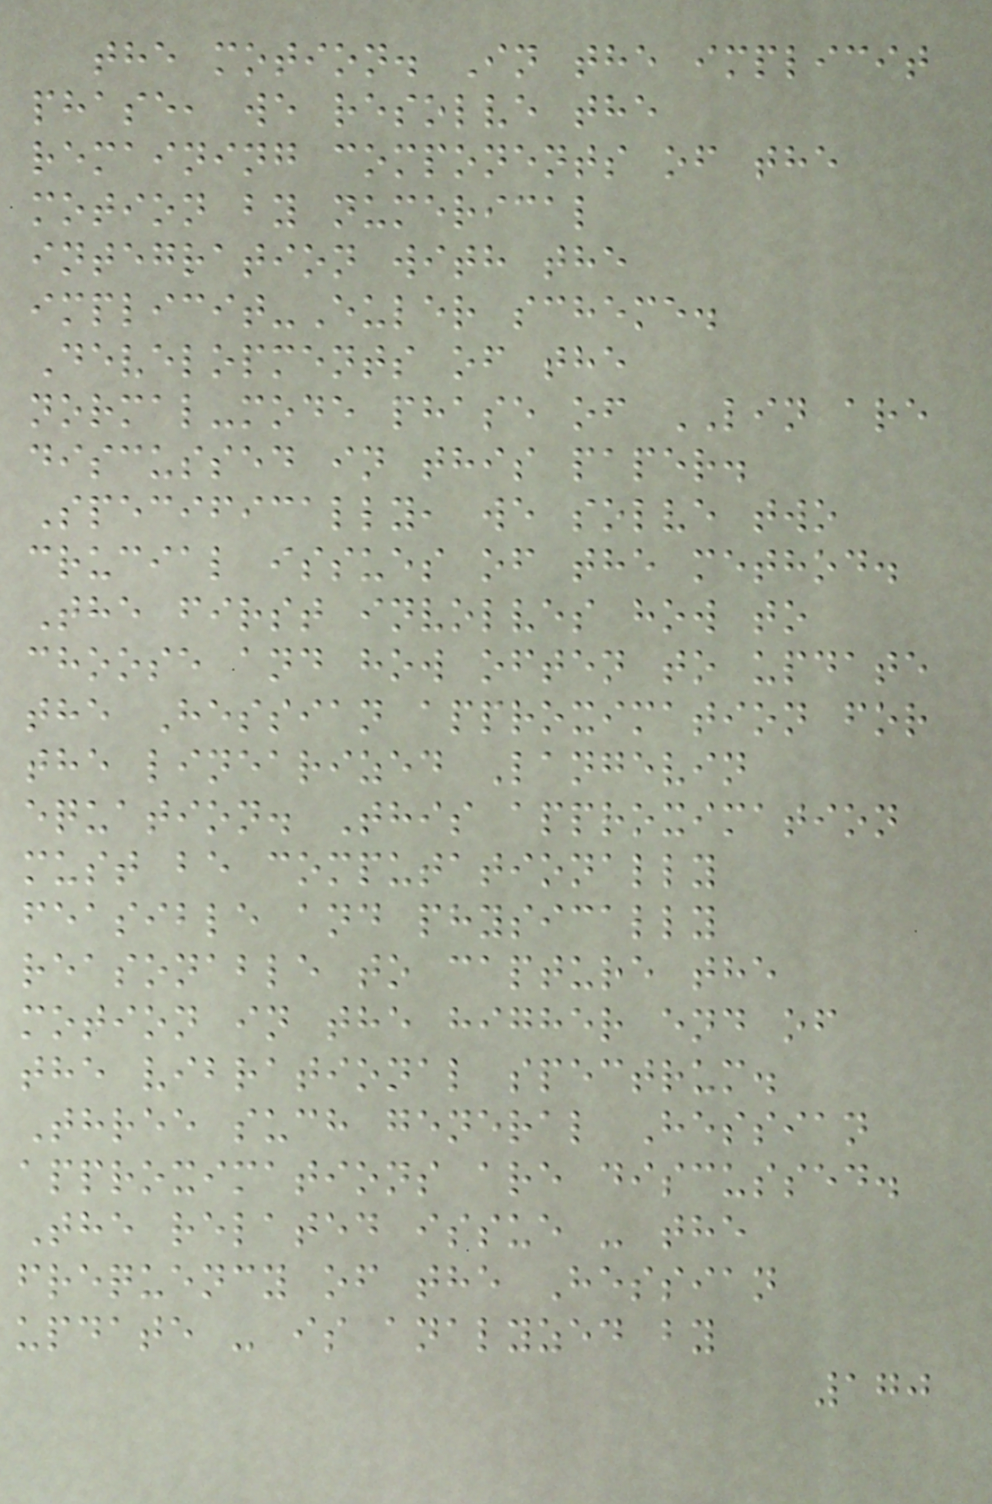the motion. In the implicit
phase, we resolve the
remaining components of the
motion by numerical
integration with the
implicit-Euler scheme.
Developments of the
normal-mode phase of LIN are
discussed in this paper.
Specifically, we solve two
crucial issues of the method.
The first involves how to
choose and how often to update
the Hessian approximation for
the linearized Langevin
equation. This approximation
must be computationally
feasible and physically
reasonable to capture the
motion in the higher end of
the vibrational spectrum.
Three such general Hessian
approximations are discussed.
The related issue - the
frequency of the Hessian
update - is analyzed by
170
